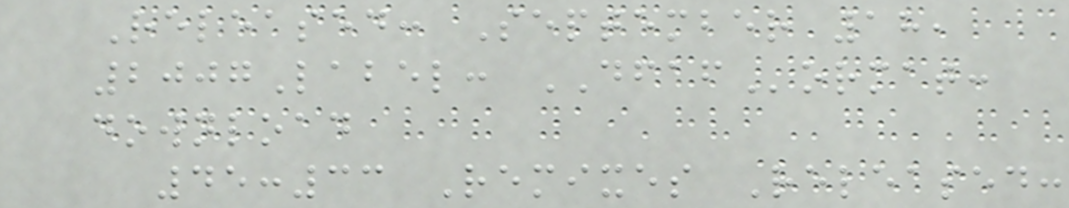Released: September 18,
2007Label: DFAFormat:
download
45:33 Remixes Released:
